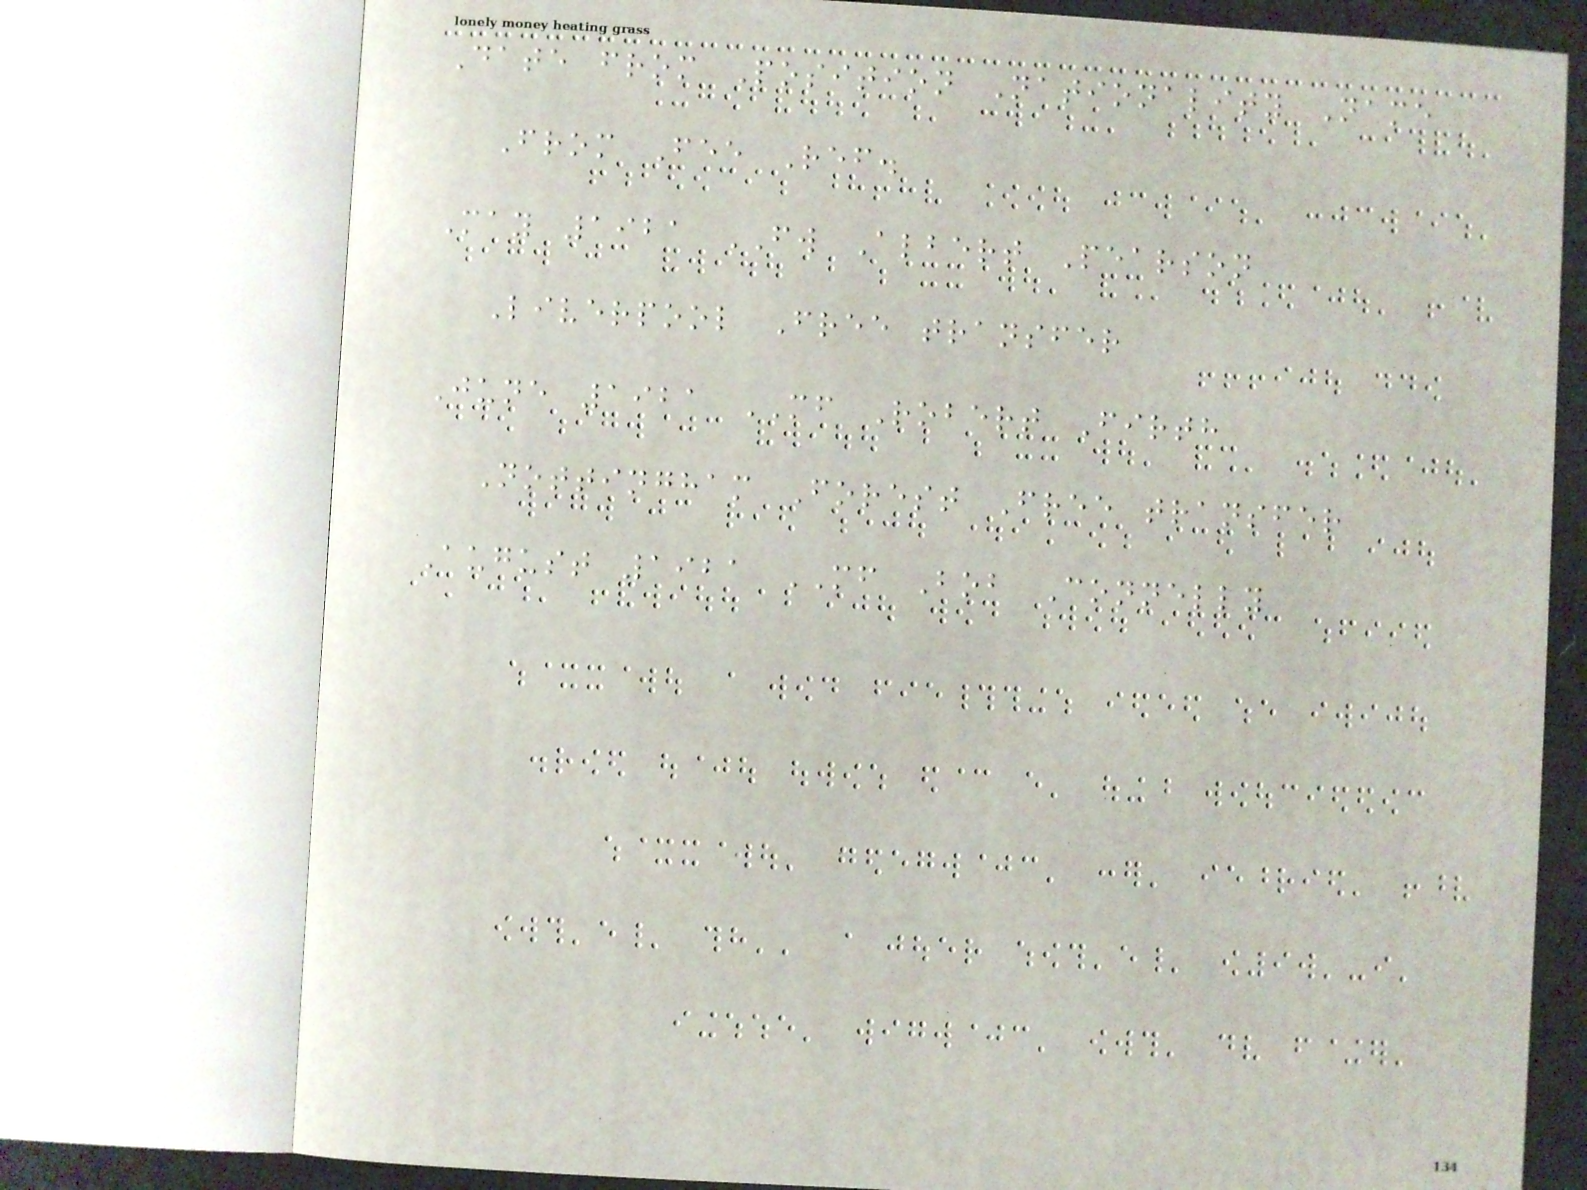Date from Position Nationality Name
From Fee Ref.
May 1921 FW Albert Pearson
Liverpool Free transfer
June 1921 MF Robert Firth
Nottingham Forest Free transfer
August 1921 MF Bob Connelly
